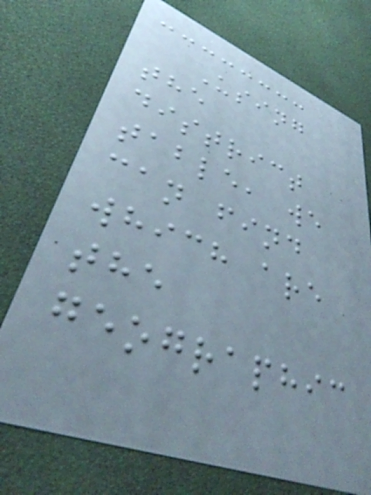Using
the
district
table, we
can find
which are
the
geographic
